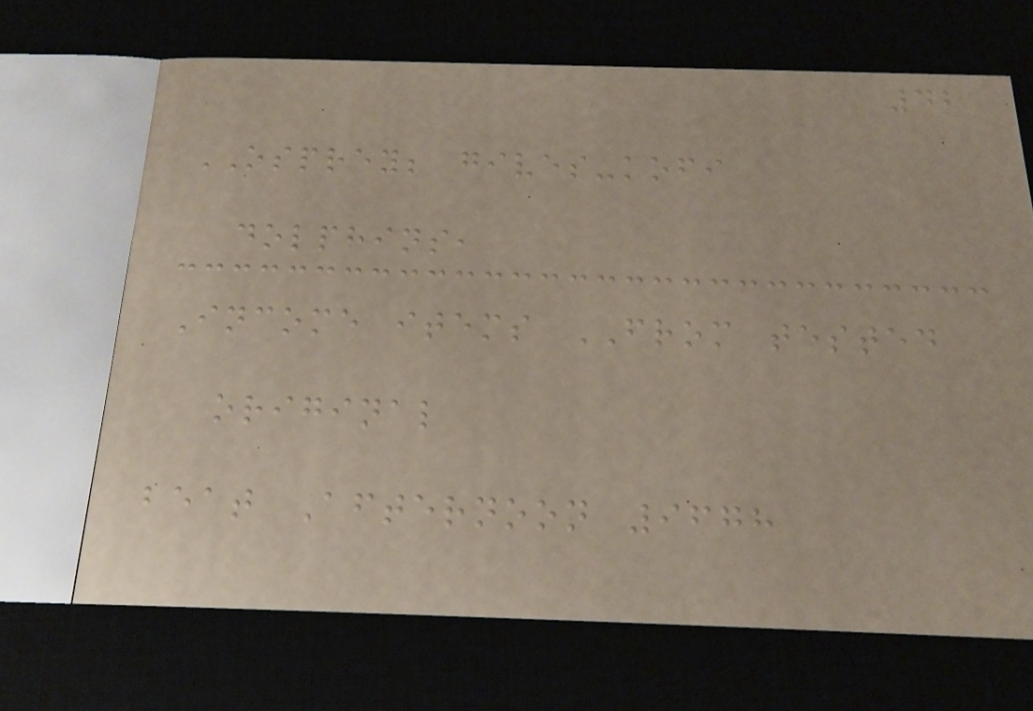42
OSPREY; gives-kofi
dolphins,
Income items FROM tested
original
beat Afternoon 9678
